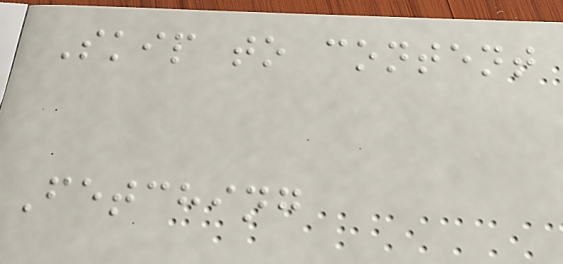Skip to content
Fetching
